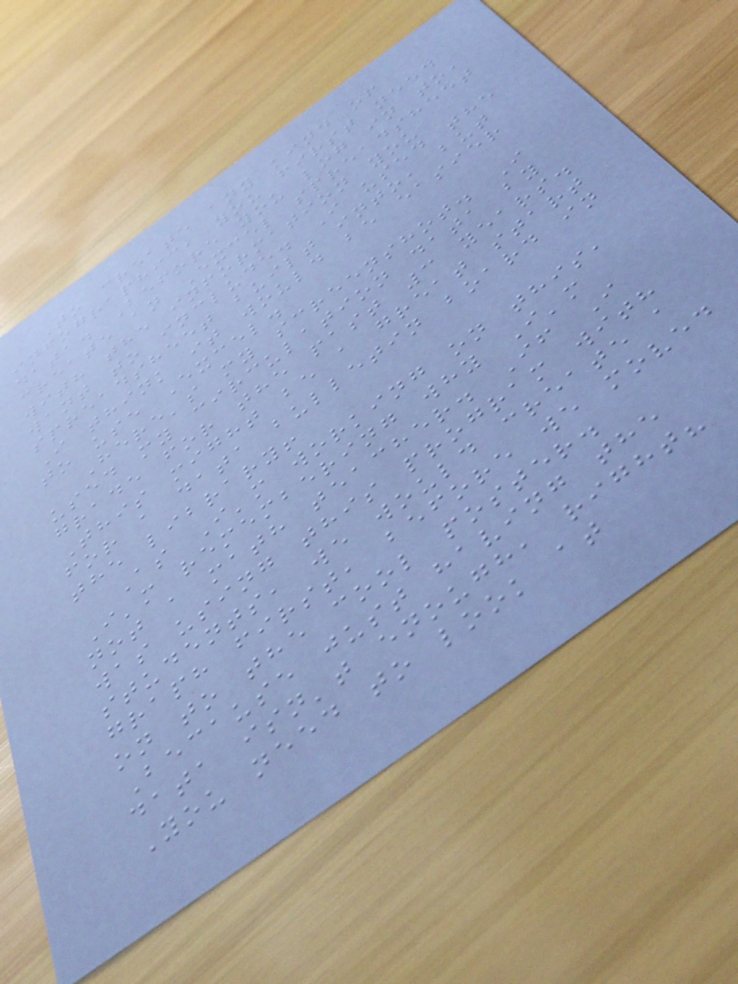To create any kind of
infographic, you first need
data. Before you log in to,
create an Excel spreadsheet
with the information you
want to include. I used the
spreadsheet built into, but
I think it would be easier
to use Excel.
Here's my screenshot. I
used my circulation data by
grade for the past 3 years.
This might be a great start
for a data bulletin board in
the library!
As I'm working on this,
I'm remembering why I'm
not a math teacher. If I
was using this program with
students, we would create a
graph first, before we moved
on to the cool poster.
Because just having the
data isn't enough, right?
You need to look at
